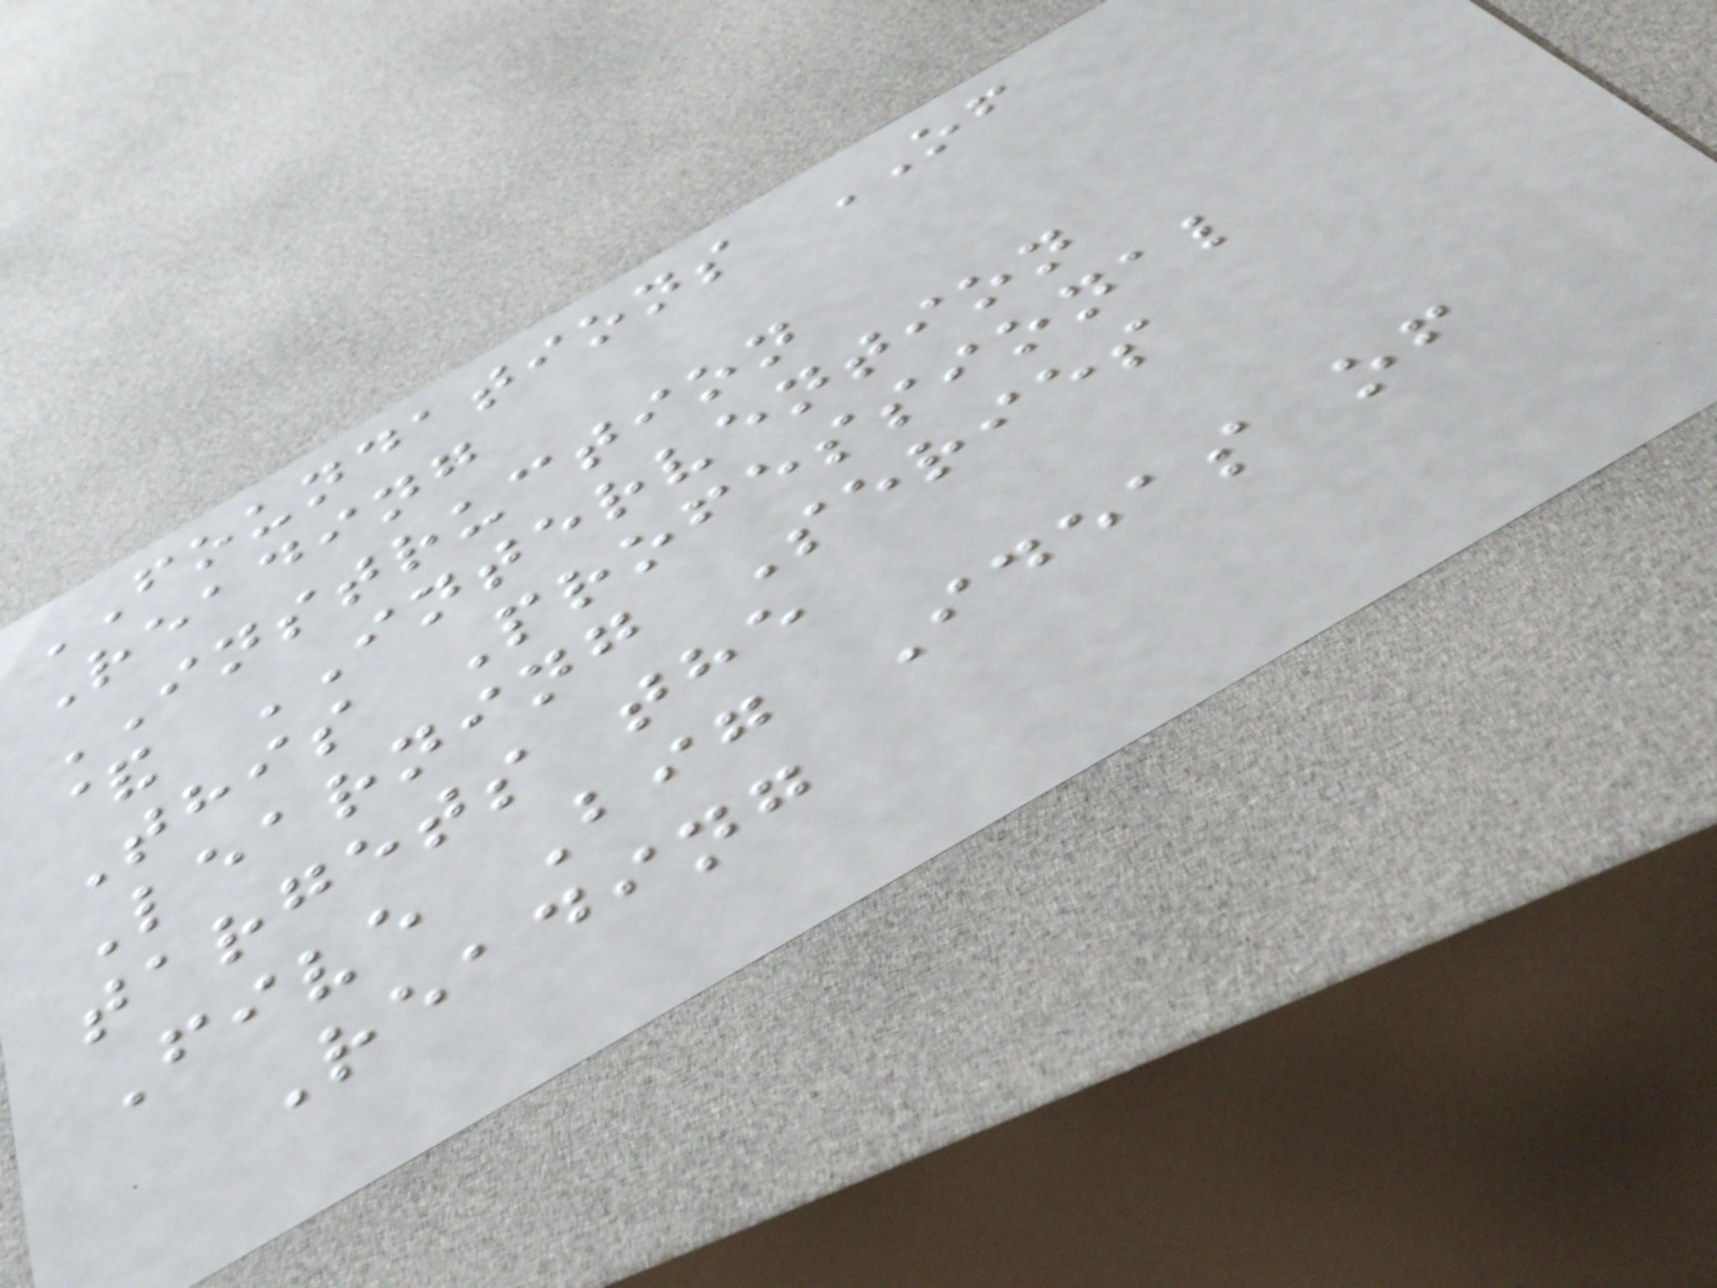FOUNDATIONS OF
Reading
INSTRUCTION
& INTERVENTION
This Professional
Learning Series
targets the
Five Big Ideas of
Reading
